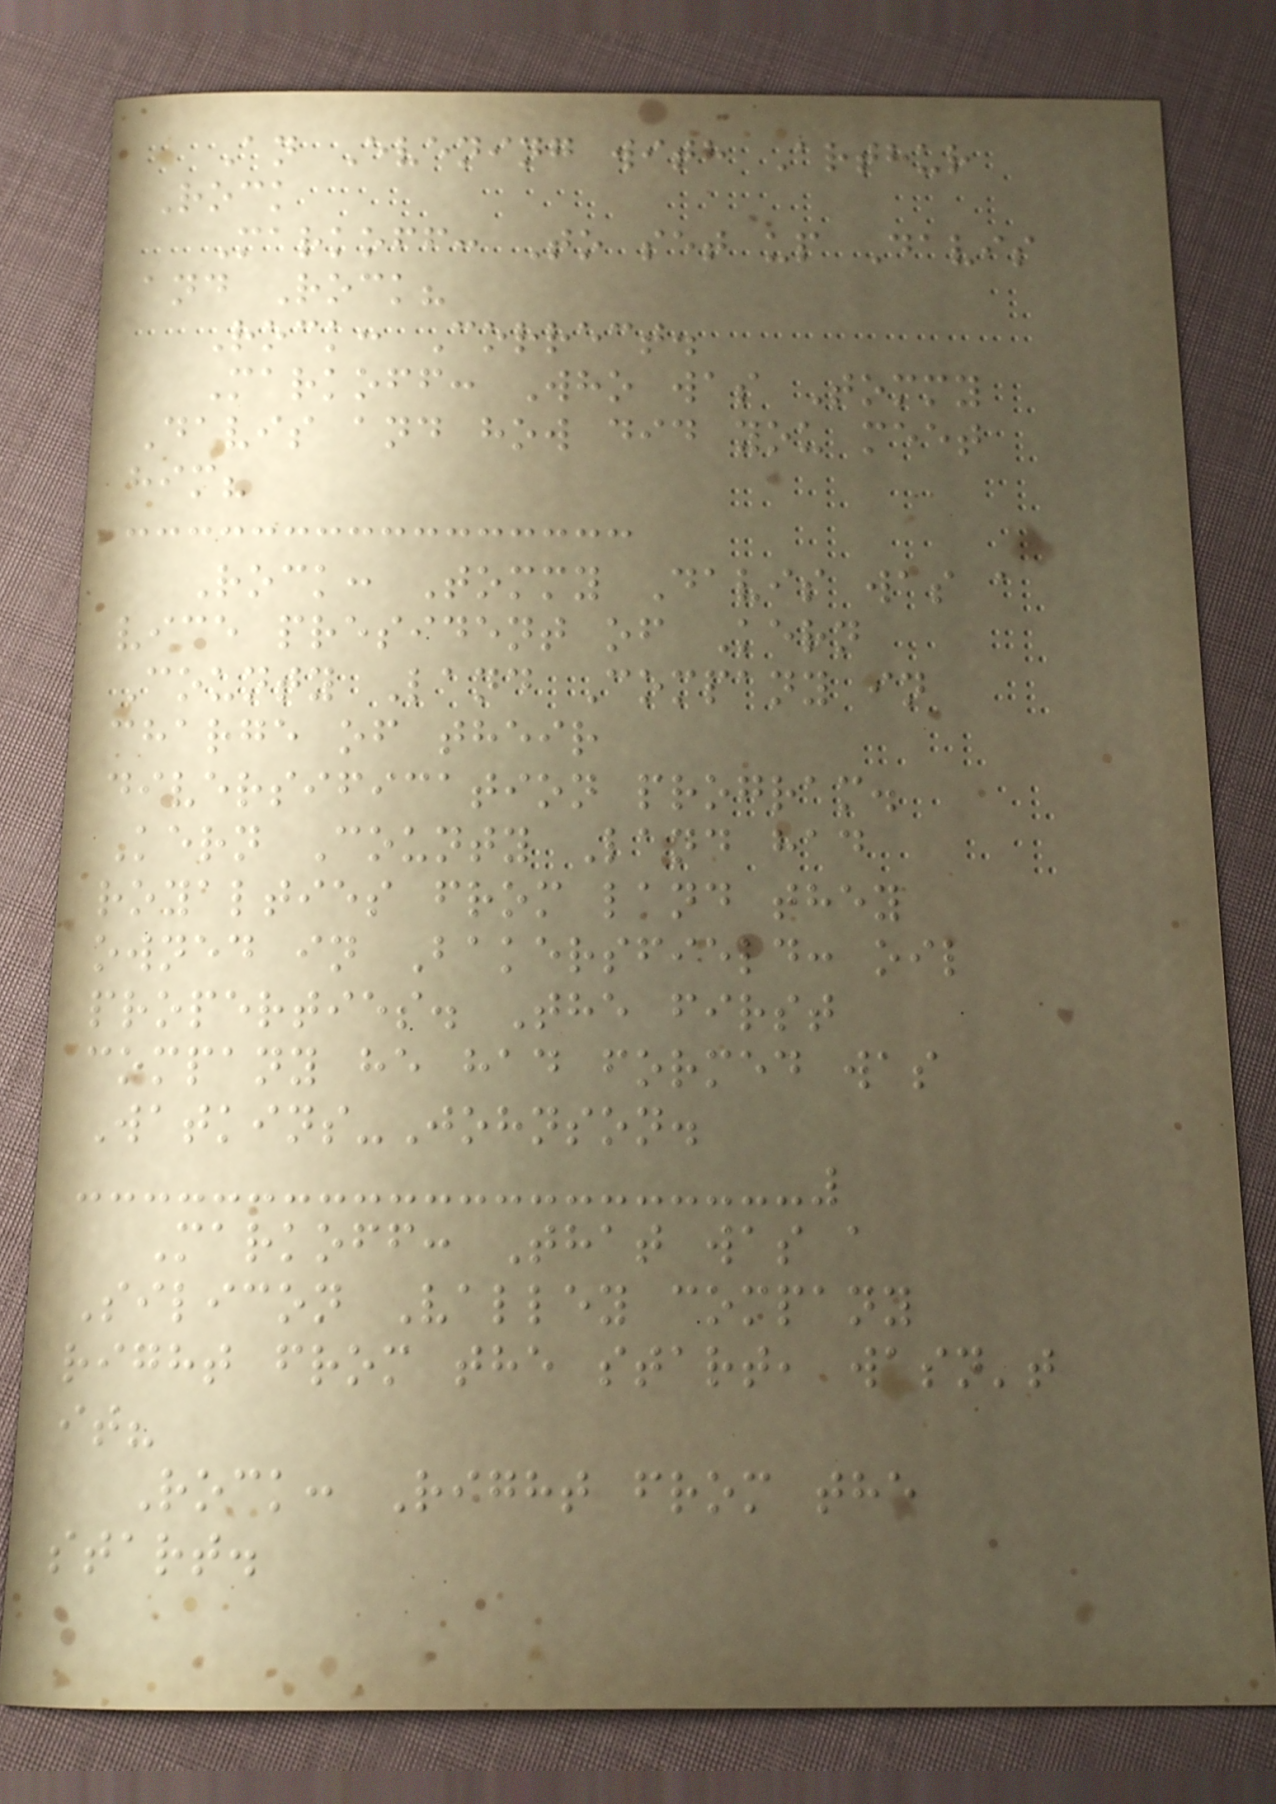An Evening with Arthur
Rock
Markoff: To set up Davis
and Rock?
Rock: Correct.
Markoff: Who was Tommy
Davis and how did you meet
him?
Rock: Tommy Davis was a
vice president of Kern
County Land Company in
charge of their
diversification program.
Kern County Land had
royalties from land they
owned in Bakersfield: oil
properties. The first
company he had formed was
Watkins-Johnson.
Markoff: That was a
Silicon Valley company
right from the start, wasn't
it?
Rock: Right from the
start.
